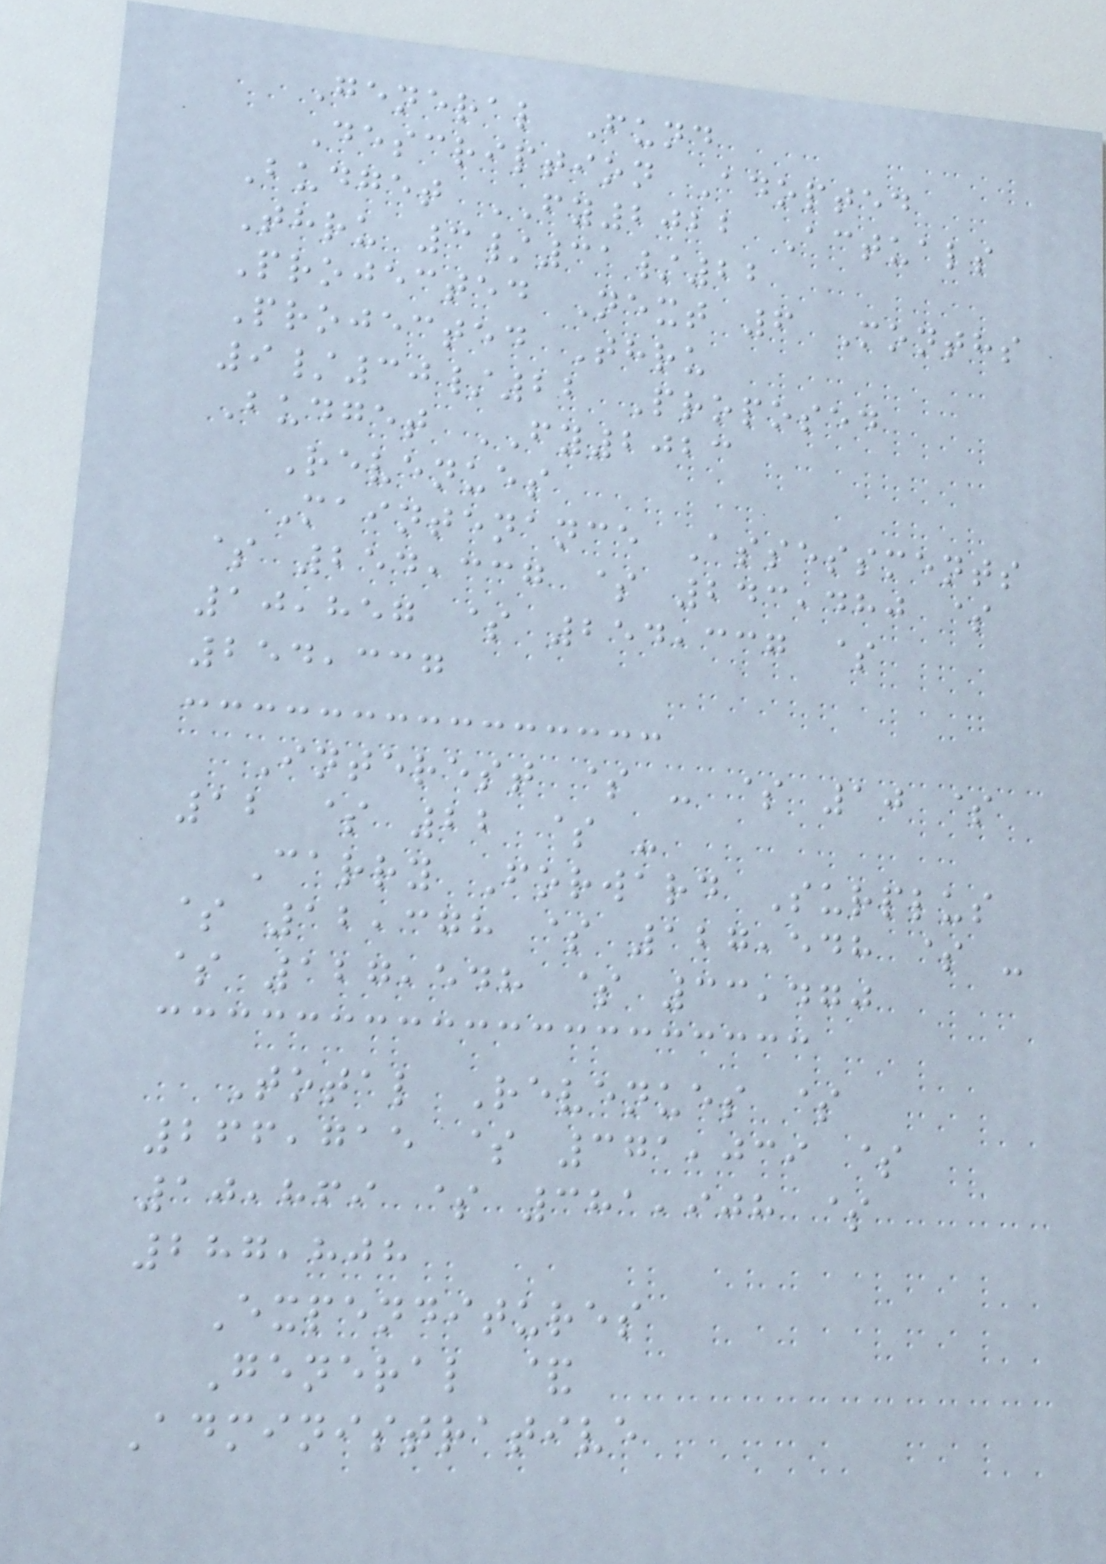General Fund
Description Adopted
Budget FY2022 Actuals
Thru 3/31/22
Projected Next 6 Months
Projected Thru
9/30/22 Proposed
Budget FY2023
Revenues
Maintenance Assessments
$ 254,337 $ 243,480 $
10,857 $ 254,337 $
254,337
Interest $ - $ 10 $
12 $ 22 $ -
Carry Forward Surplus
$ 12,378 $ 127,548 $ -
$ 127,548 $ 33,470
Total Revenues $
266,715 $ 371,039 $
10,869 $ 381,908 $
287,808
Expenditures
General &
Administrative
